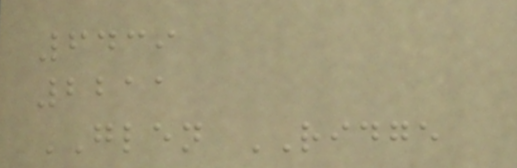6439
2211
GLEN RIDGE
